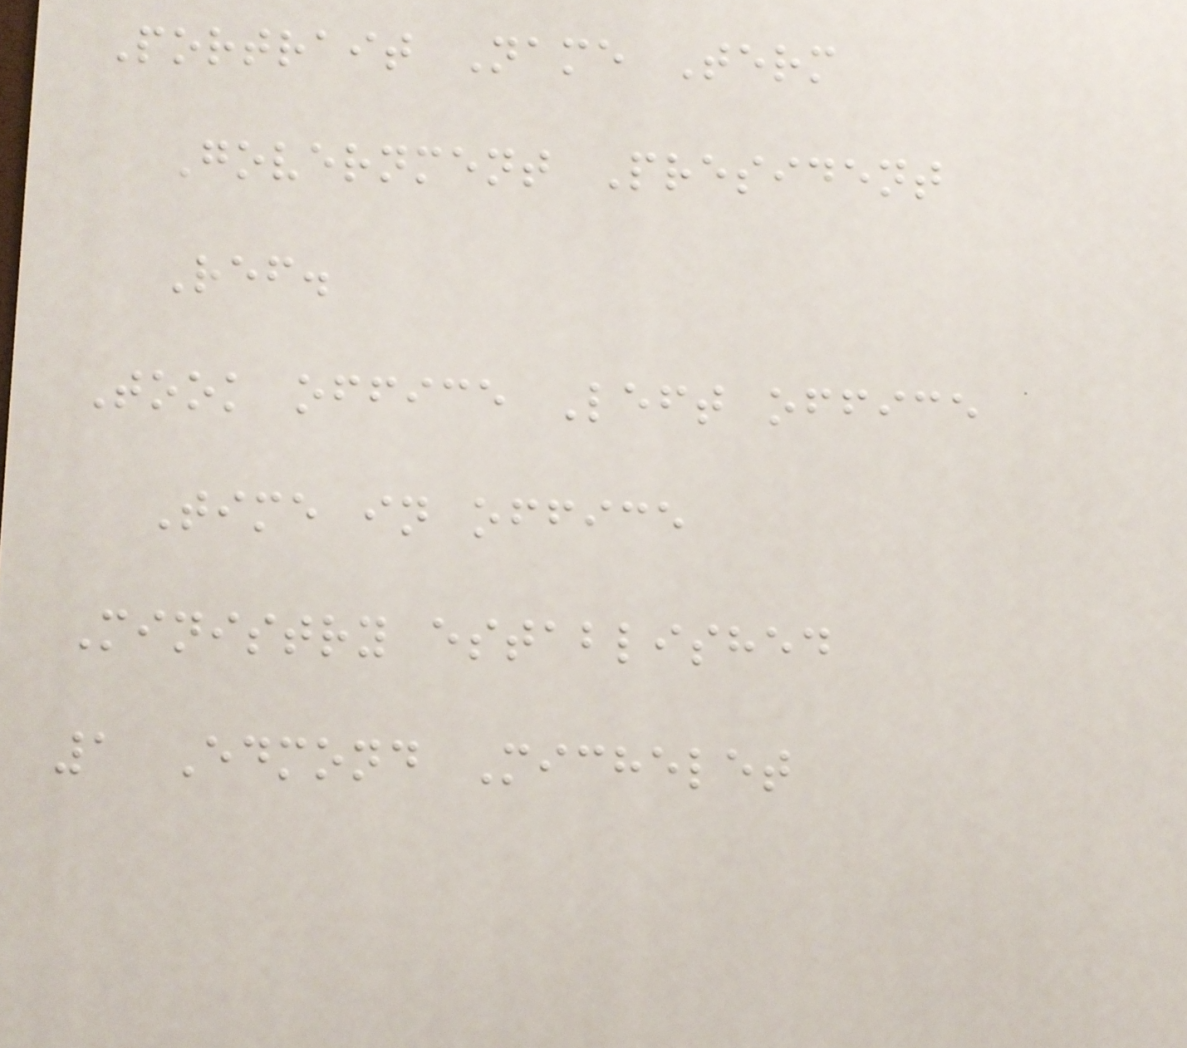Portrait Name Term
Government President
Ref.
Took office Left office
Time in office
Ministry established
1 Edmond Michelet
